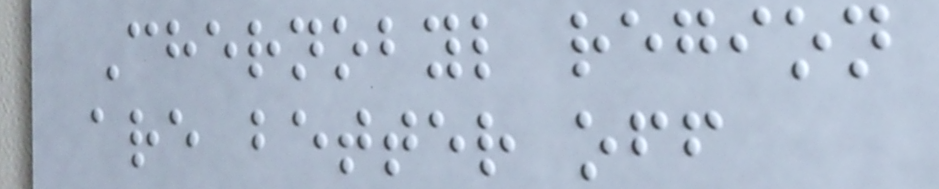Chernobyl region
are better off
